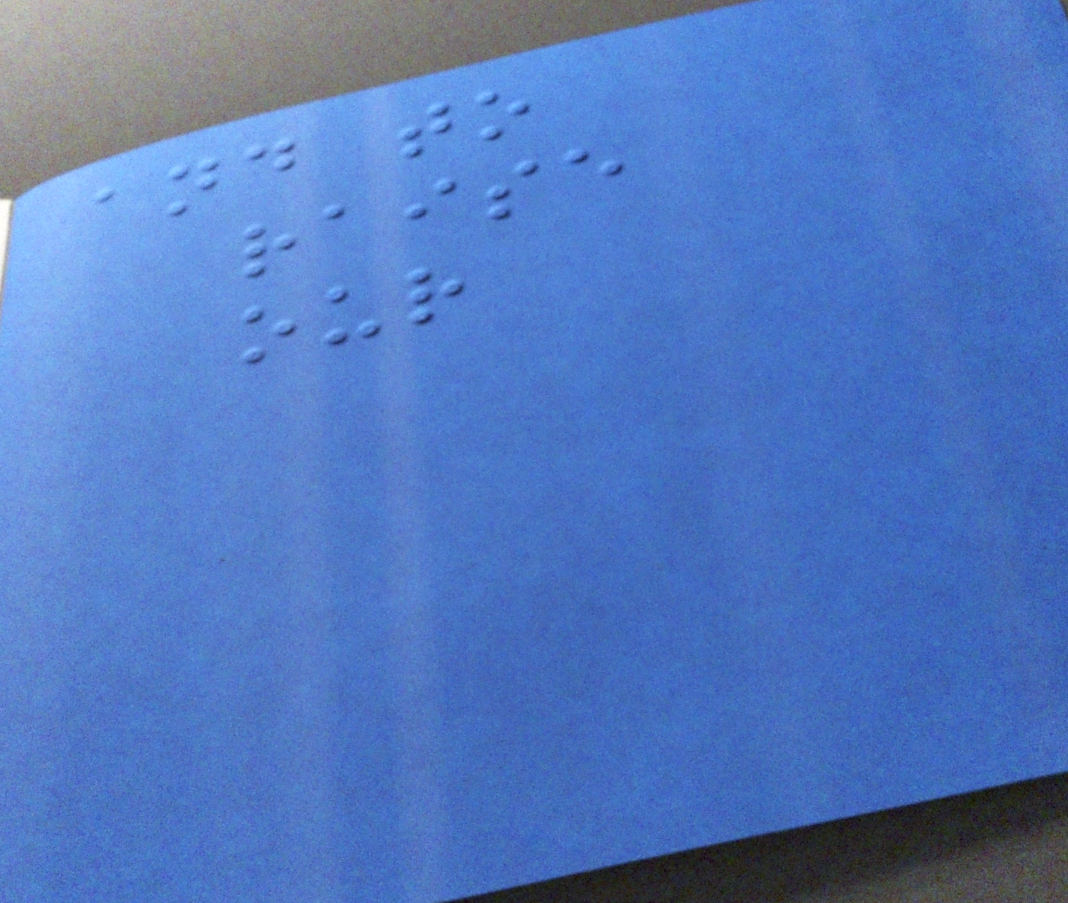and to
raise
our
